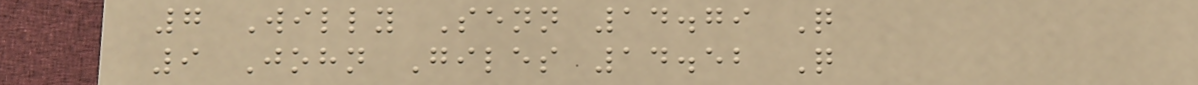7 Willy Senn 14.79 Q
9 John Giles 14.52 Q
